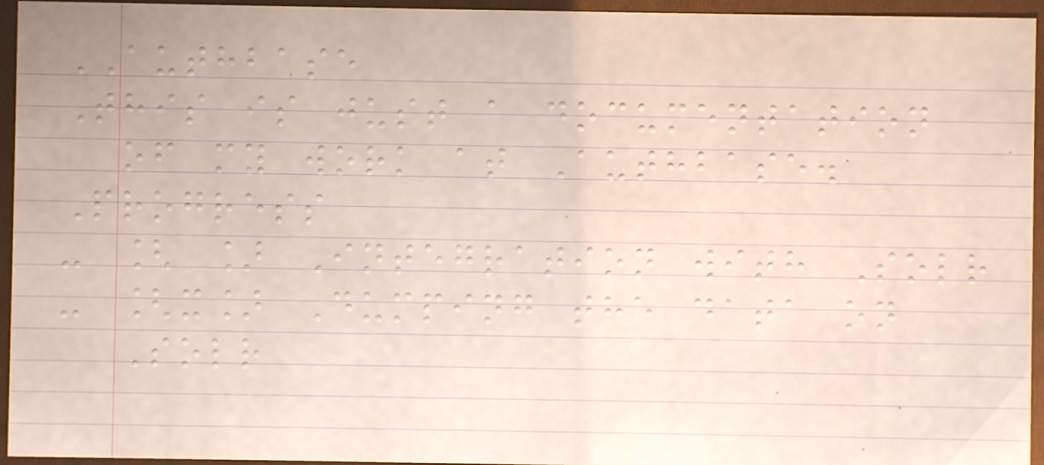AUTHBASE
This is just a documentation
of my work at Authbase.
Progress
- [ ] Integration with Solr
- [x] Dumping the data on
Solr
